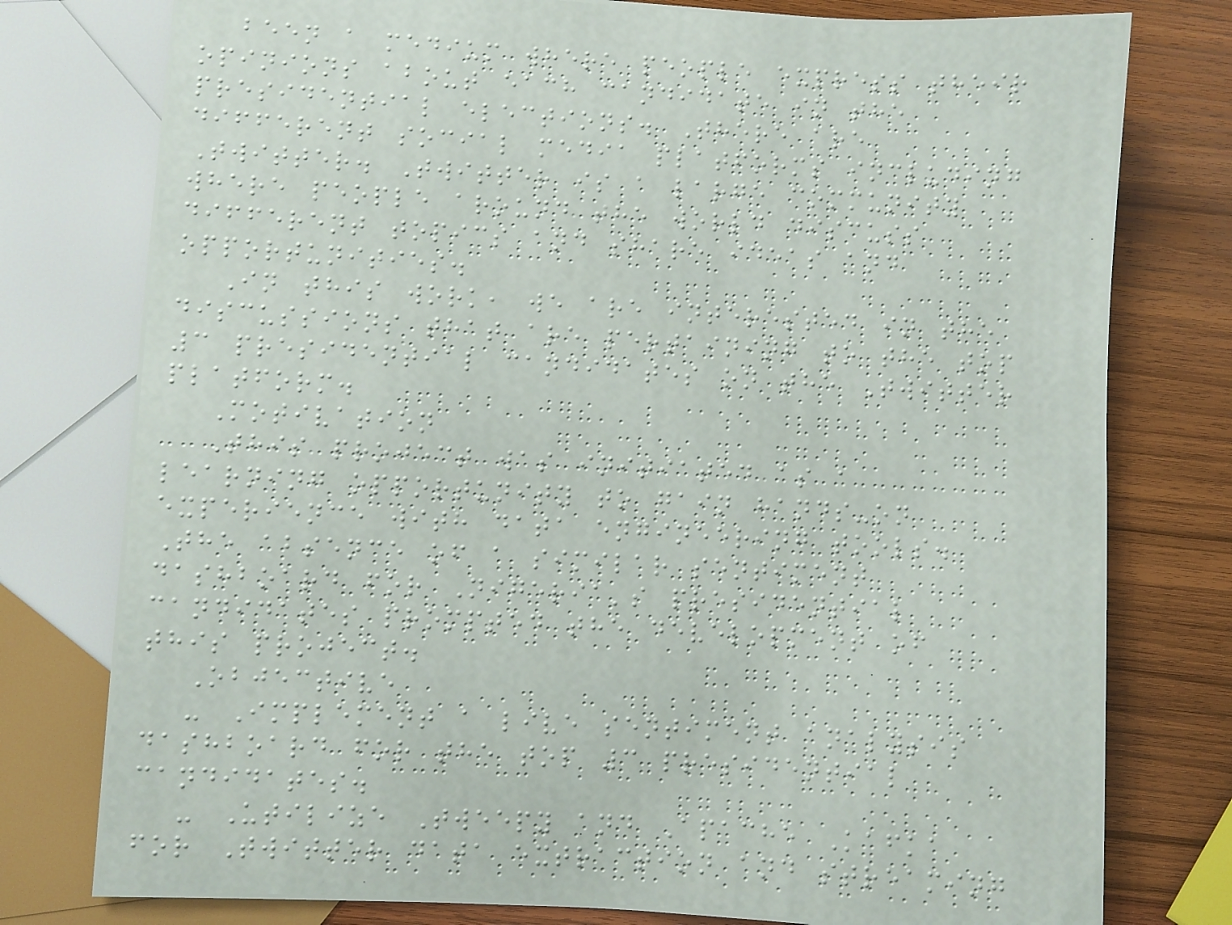been a medium where people express their
opinions about each candidate in the
presidential elections. There are
different social media platforms including
Twitter. Twitter is a large community
where people around the world discuss
different topics and share ideas and
opportunities.
In this work, we are interested in the
discussions that are pertaining to the top
3 presidential candidates on the Twitter
platform.
Motivation
This project was initiated as a
learning opportunity to gain hands-on
experience with data engineering tools.
The absence of a similar sentiment
dashboard for Nigeria's presidential
candidates prompted the development of
this project.
Objective
- Implement a live sentiment analysis
dashboard for the top 3 presidential
candidates.
- Utilize Tweepy and Apache Kafka
for Twitter data extraction and streaming
